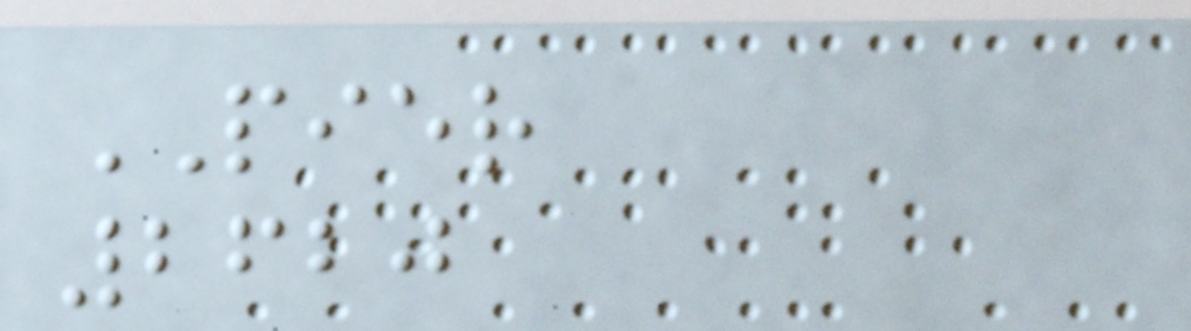PIER
2620
